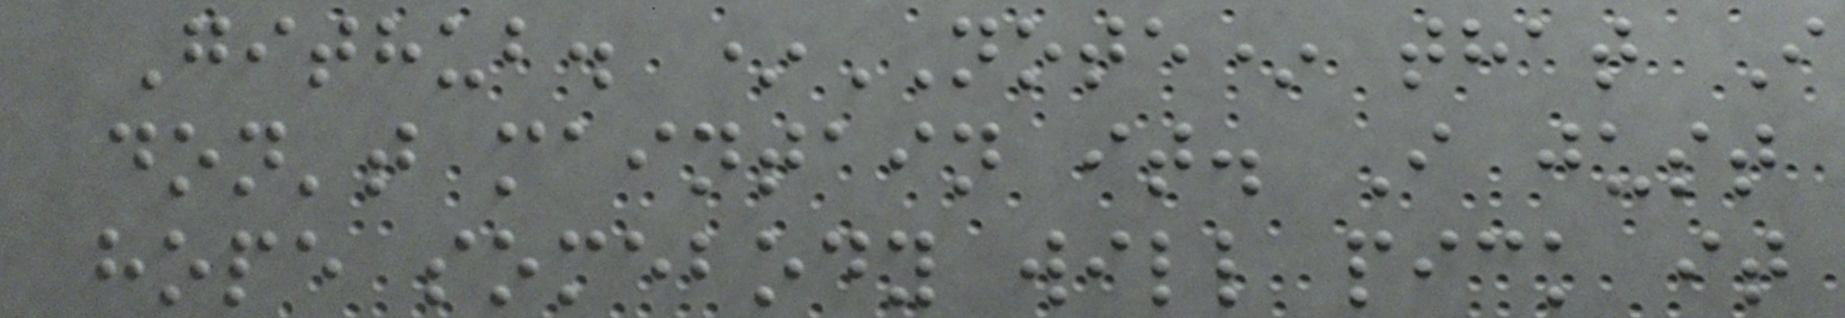Github. *NOTE* that I
don't maintain it. I just
hope somebody will pick it
